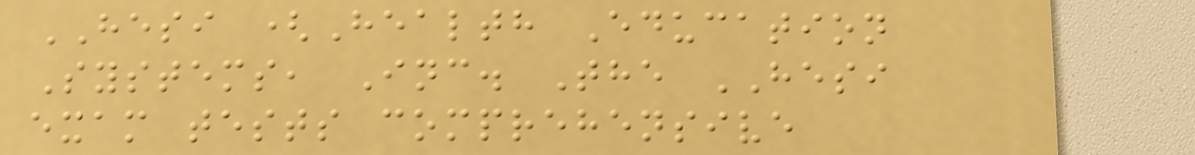HESI (Health Education
Systems, Inc. The HESI
exam tests comprehensive
